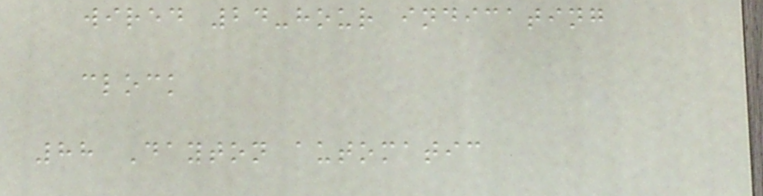wired 24-hour indicating
clock
88 Dayton automatic
